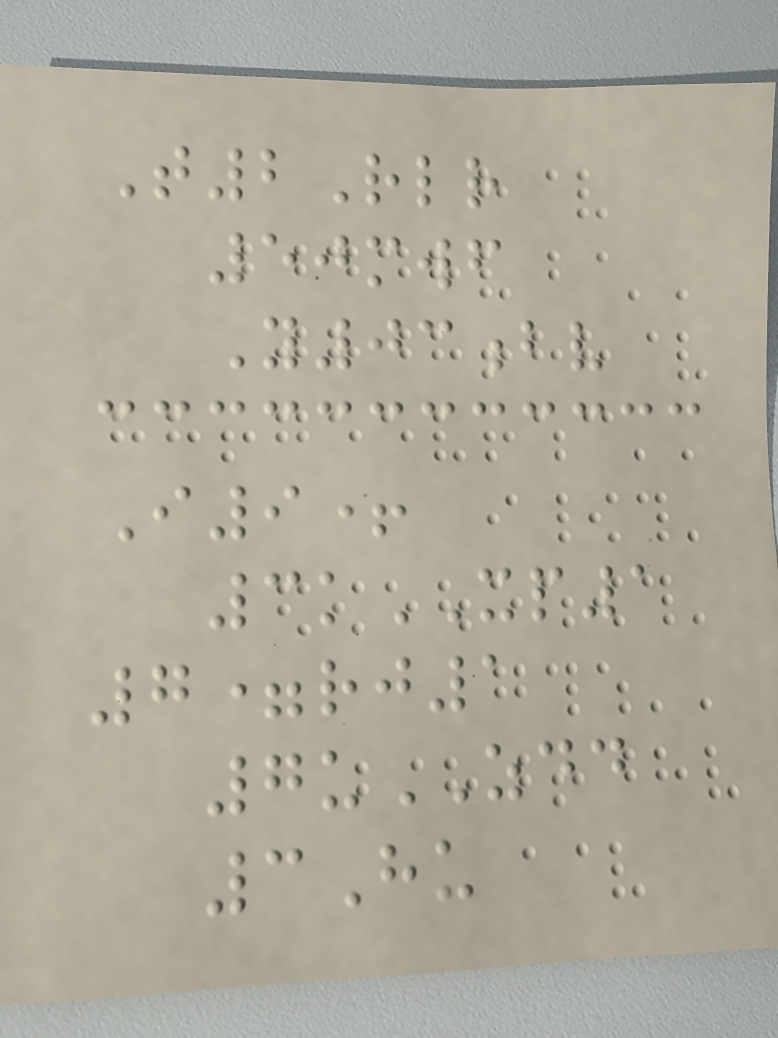T2Rlr
50mwf
Y03bv
I9+
3kXP1
7=rj1
7uZDD
3Hu
